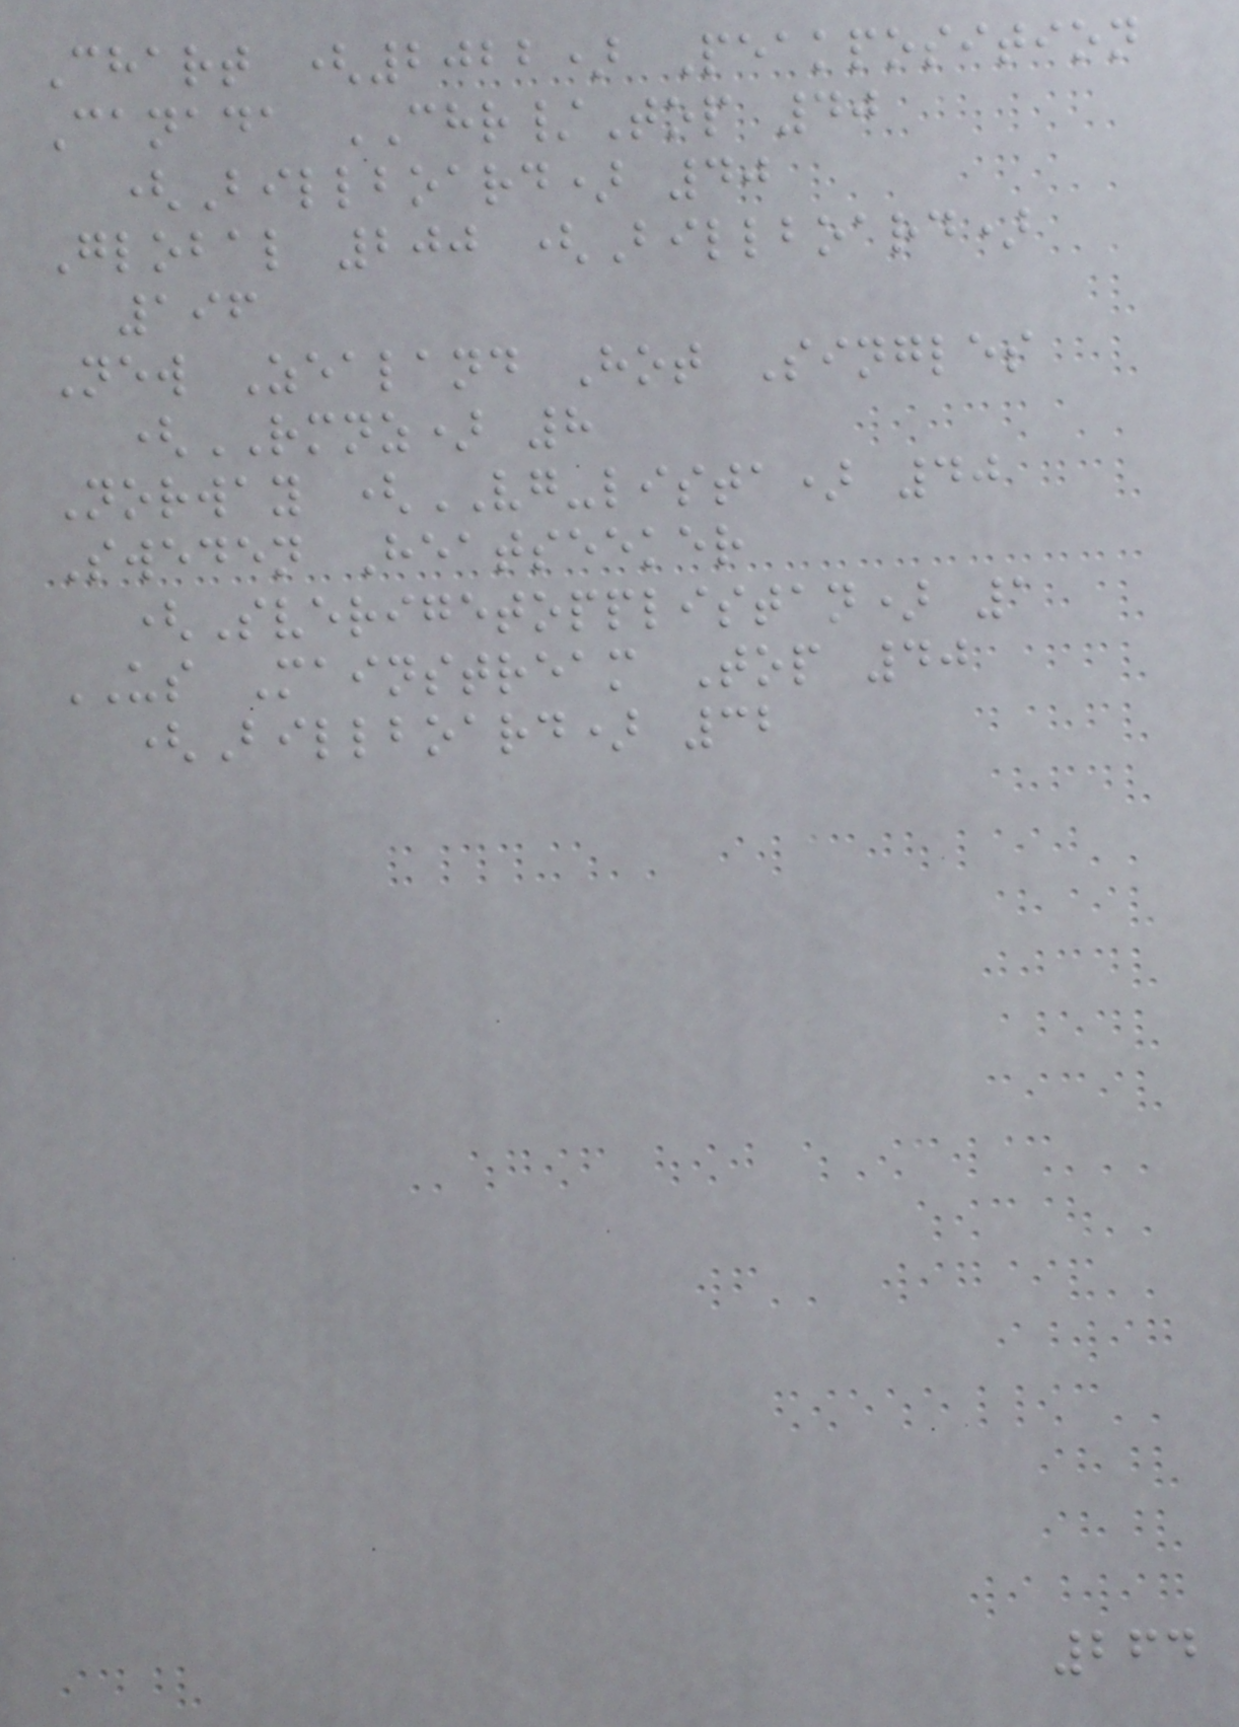Chart (2022) Peakposition
Canada CHR/Top 40
(Billboard) 40
Global 200 (Billboard)
196
New Zealand Hot Singles
(RMNZ) 8
Norway (VG-lista) 40
Sweden Heatseeker
(Sverigetopplistan) 1
US Mainstream Top 40
(Billboard) 32
264
